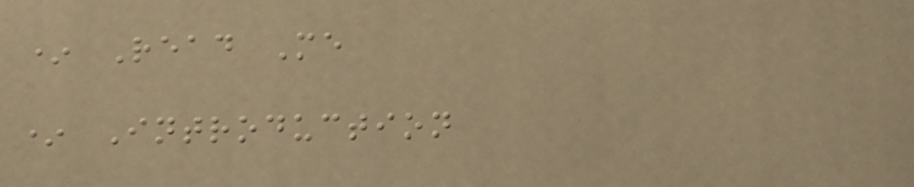* Read Me
* Introduction
